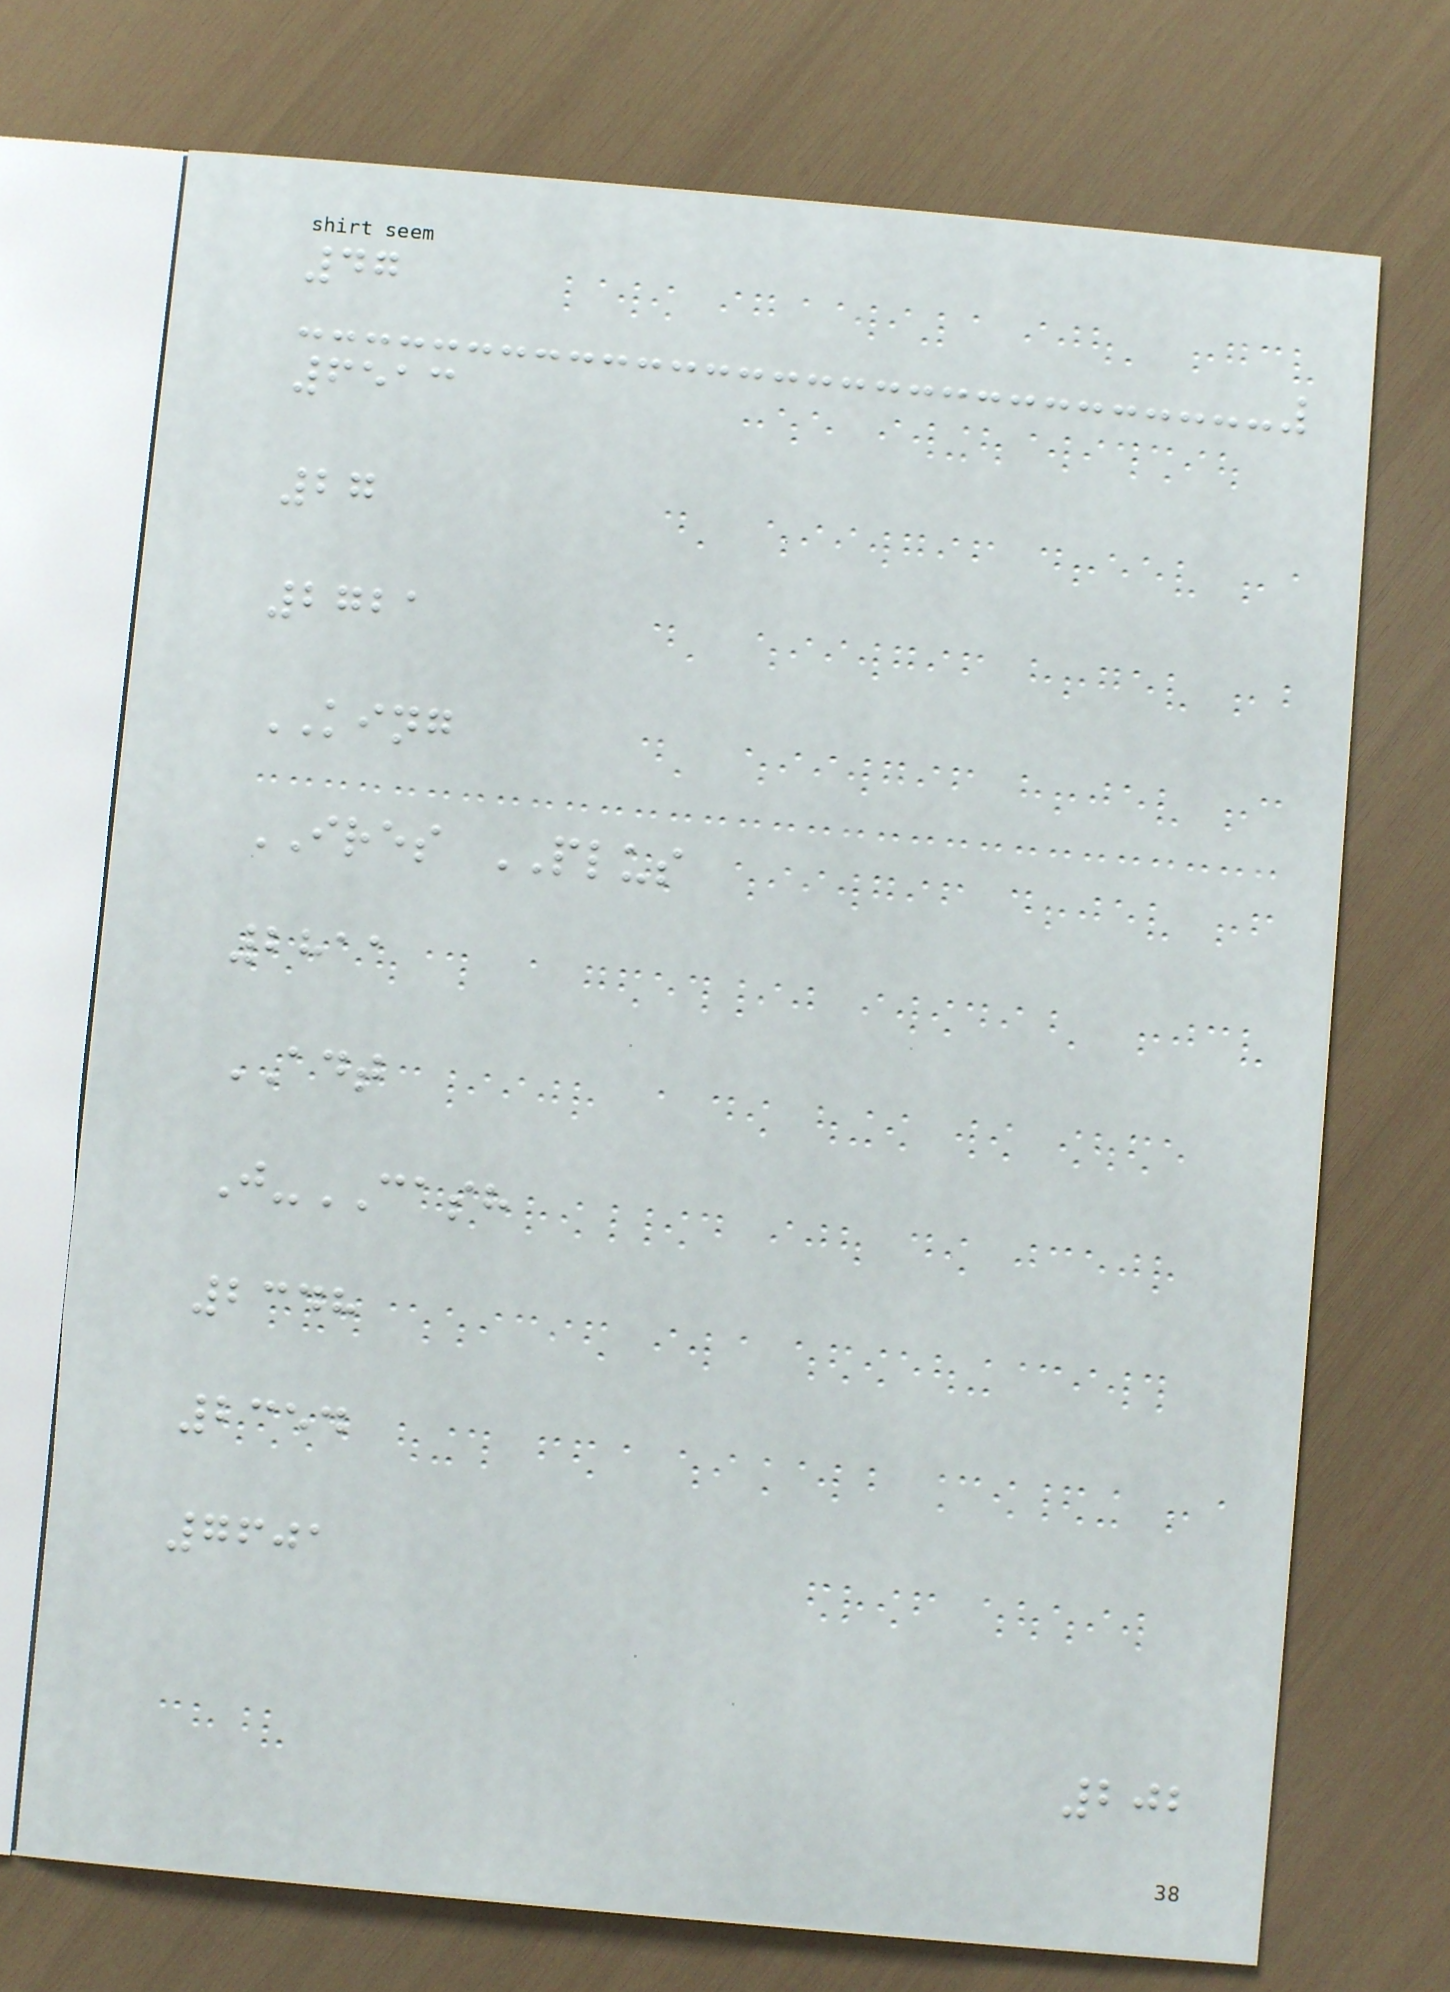47
6513
27
2721
KING
IRES PLUS
2811
ADT
J-CASH
2348
2354
7601
202
